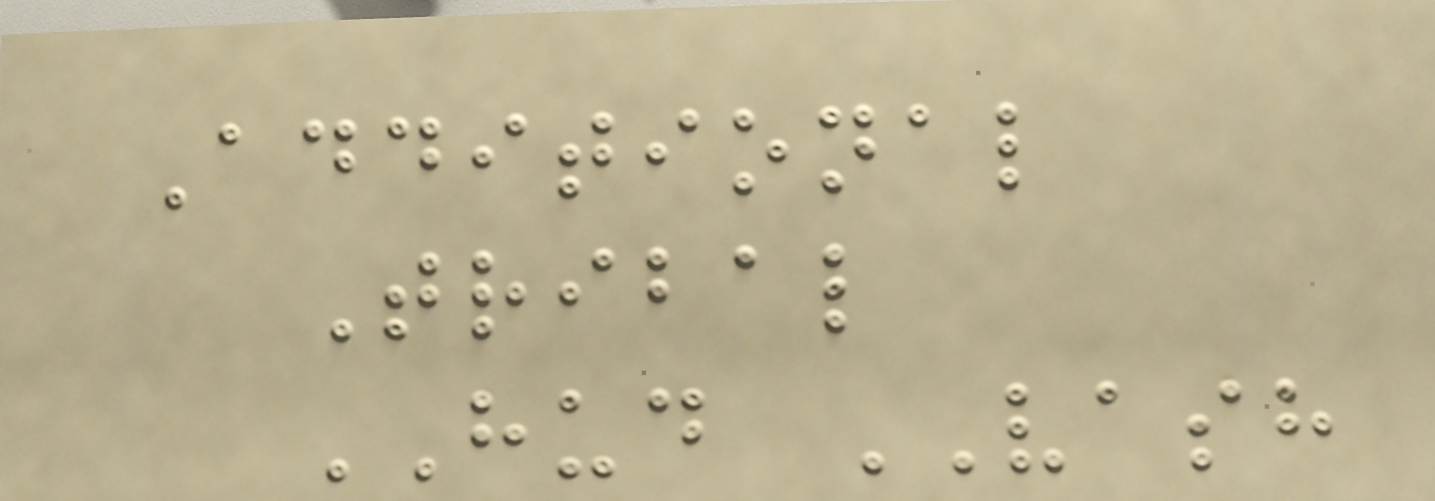Additional
Tribal
HUD VASH
